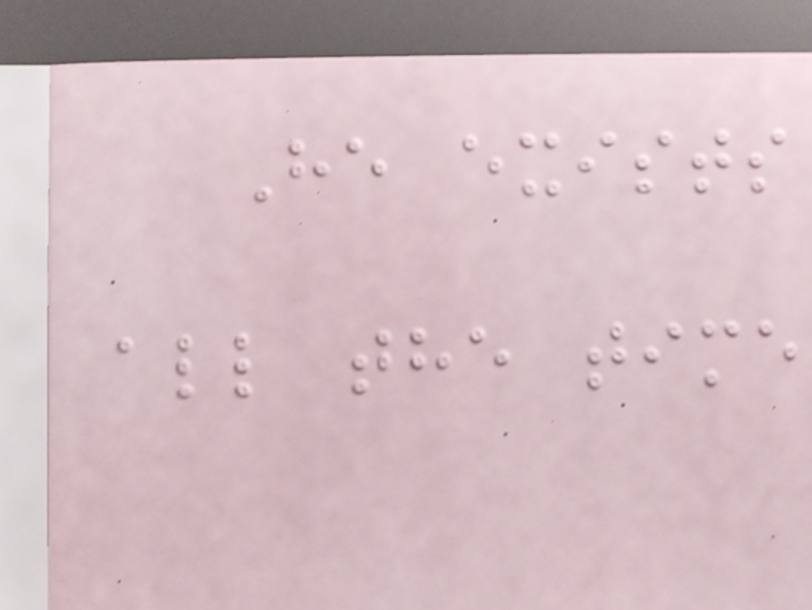He exists
all the time
